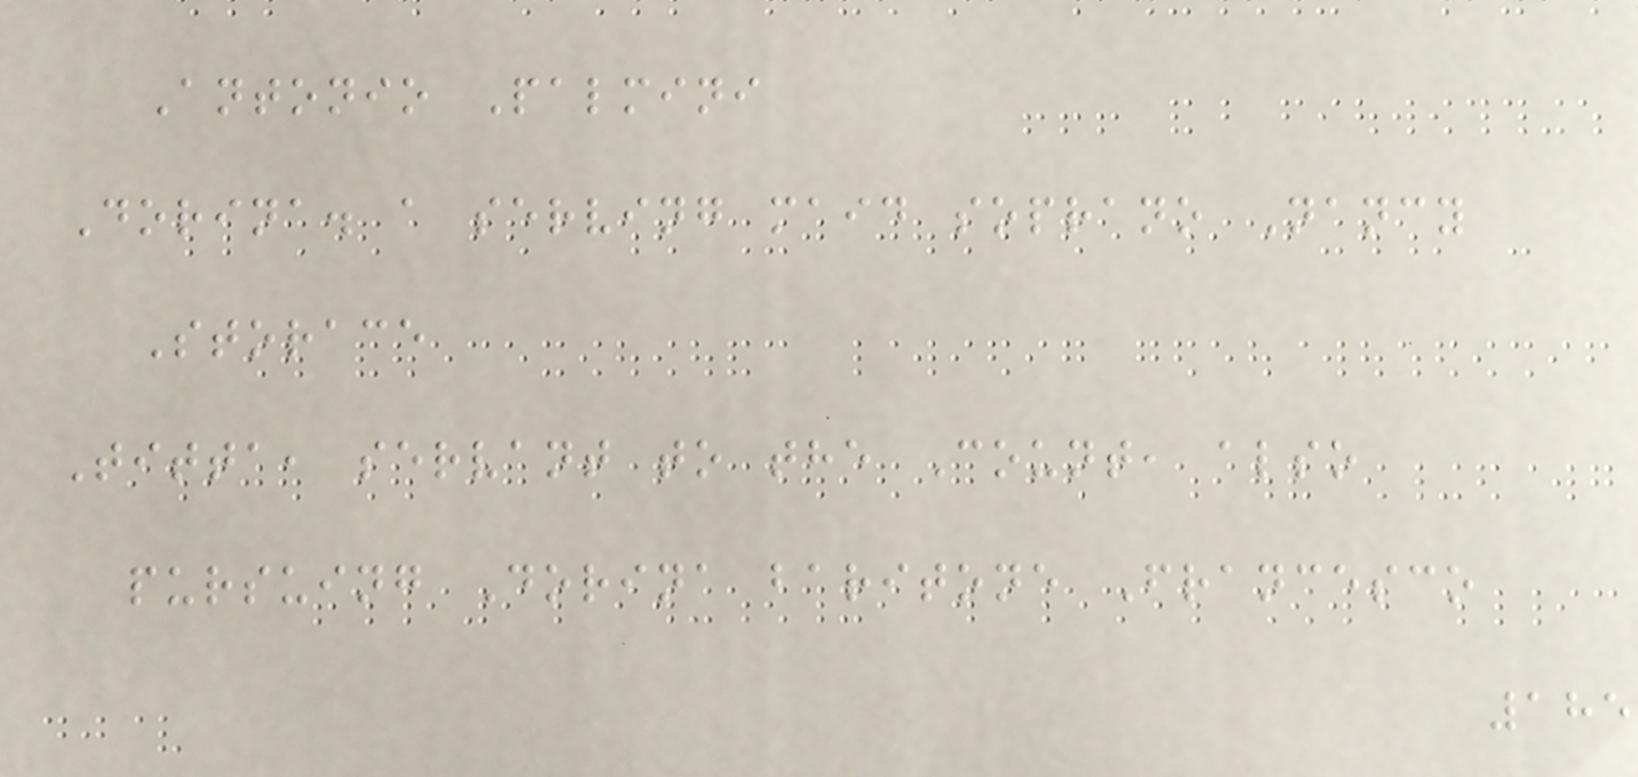Antonio Palmini
Dorina. a serving maid soprano Nancy
Storace
Titta, servant to the Count, also
pursuing Dorina baritone Francesco
185
